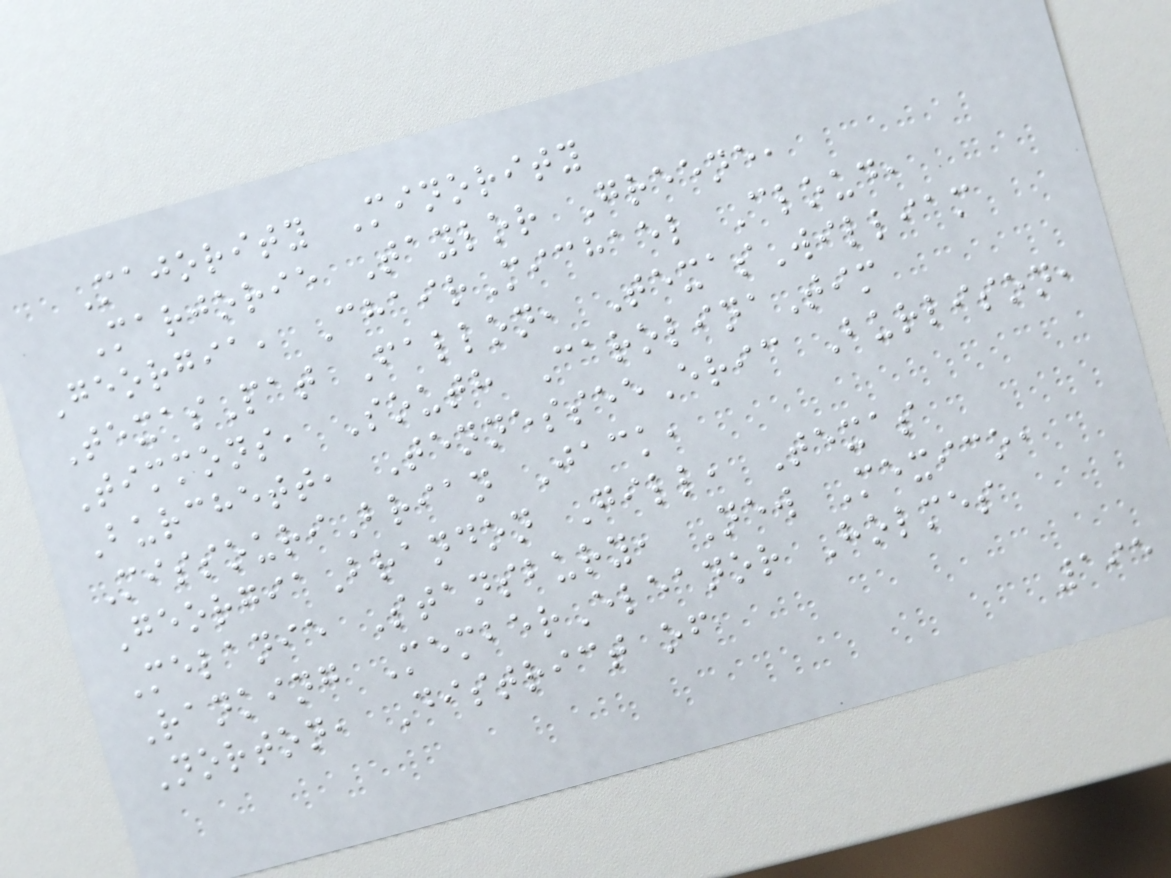Majority Minority
Marjorie Taylor Greene,
Georgia, ChairMichael Cloud,
TexasPat Fallon, TexasWilliam
Timmons, South CarolinaTim
Burchett, TennesseeEric Burlison,
MissouriBrian Jack,
GeorgiaBrandon Gill, Texas
Melanie Stansbury, New Mexico,
Ranking MemberEleanor Holmes
Norton, District of
195
